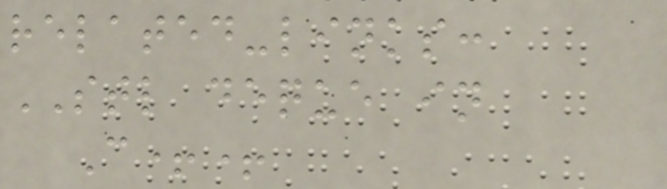related-links:
STL deque in
C++
